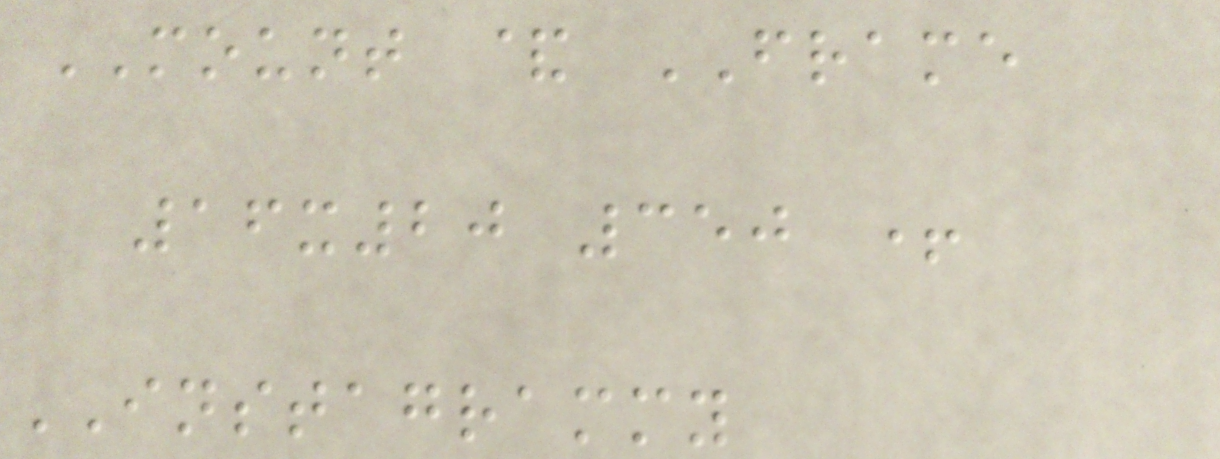MOUNT & FRAME
16x20 350 +
INSTAGRAMMY
